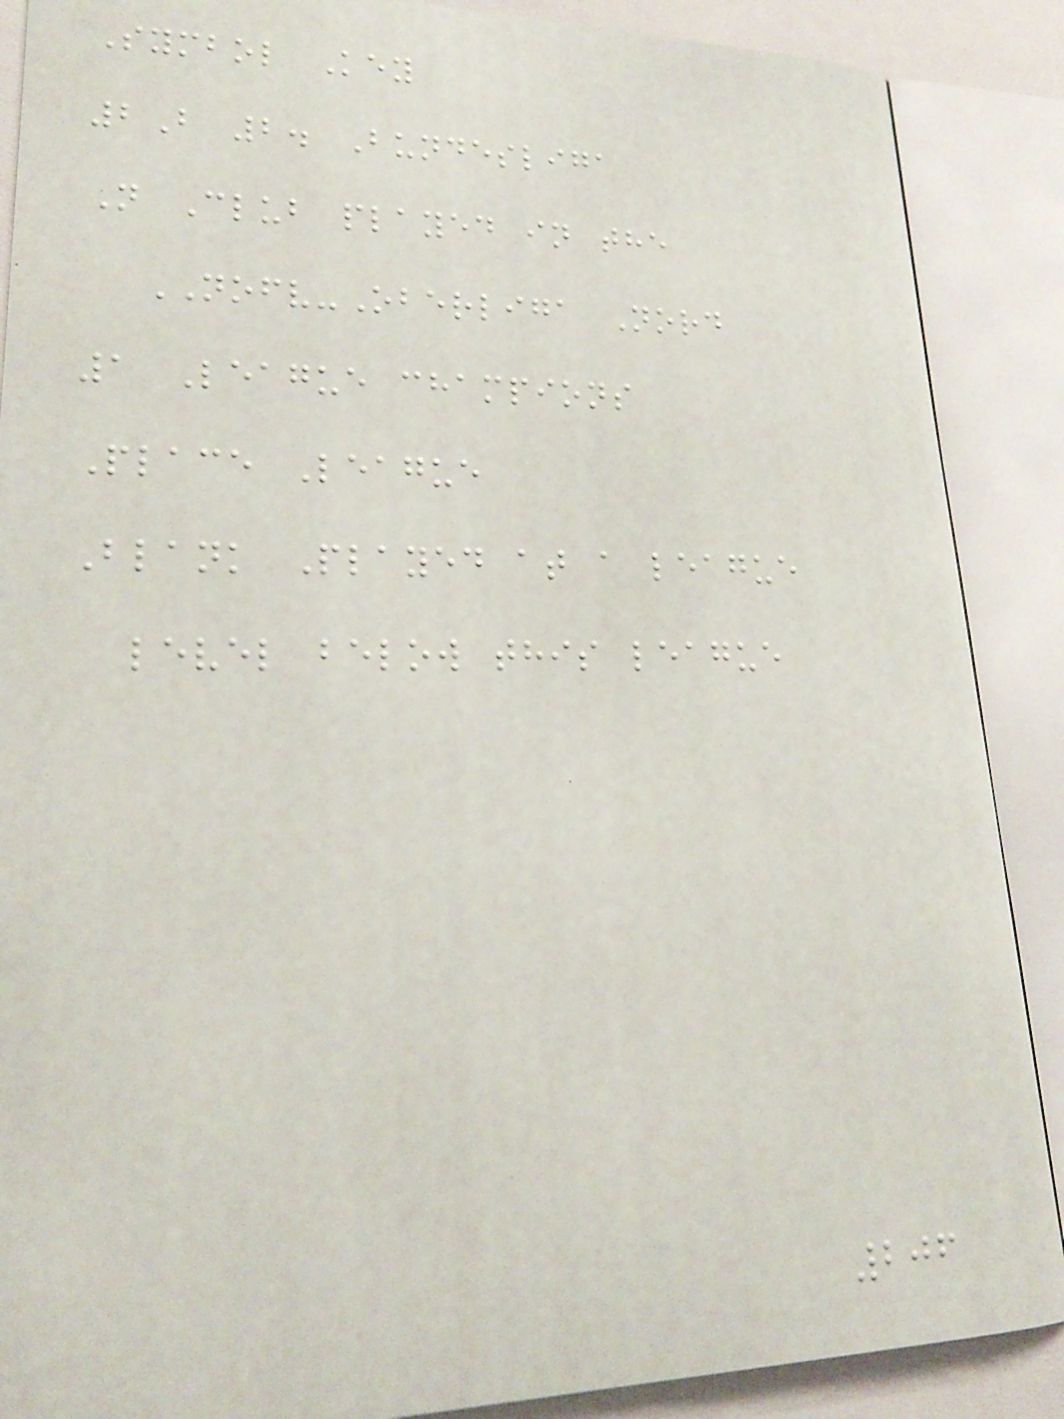Symbol Key
2B 2. Bundesliga
N Club played in the
NOFV-Oberliga Nord
1 League champions
Place League
Blank Played at a league
level below this league
206
